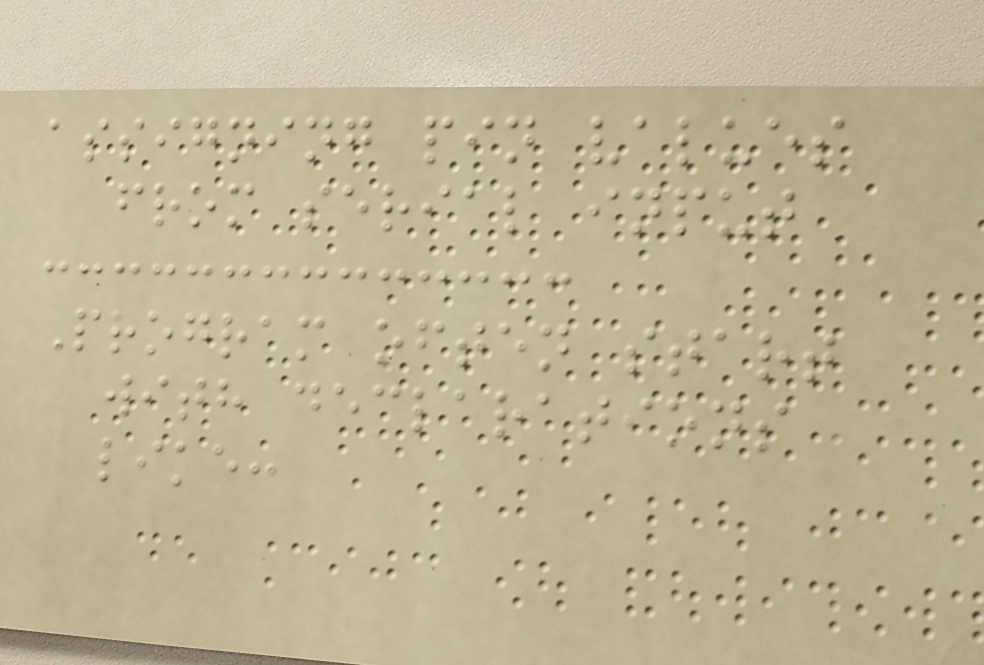assigning pin values
from serial input
Program often start
with declarations
like:
